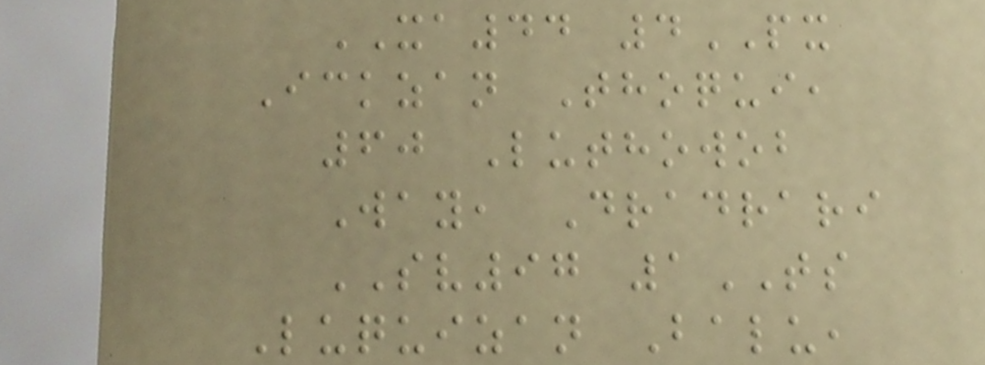XA44 4PX
Ickzan Thoqui,
60 Luthowob
Way, Dradrari
SV97 1TS
Luquizan Balu,
